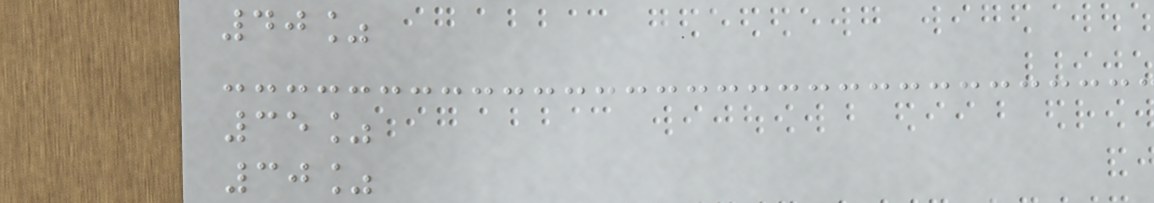40%
35%
30%
